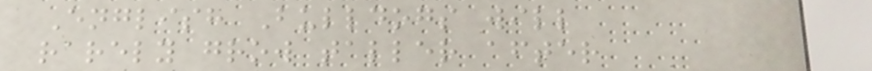English Bulldogs will
rarely grow taller after
